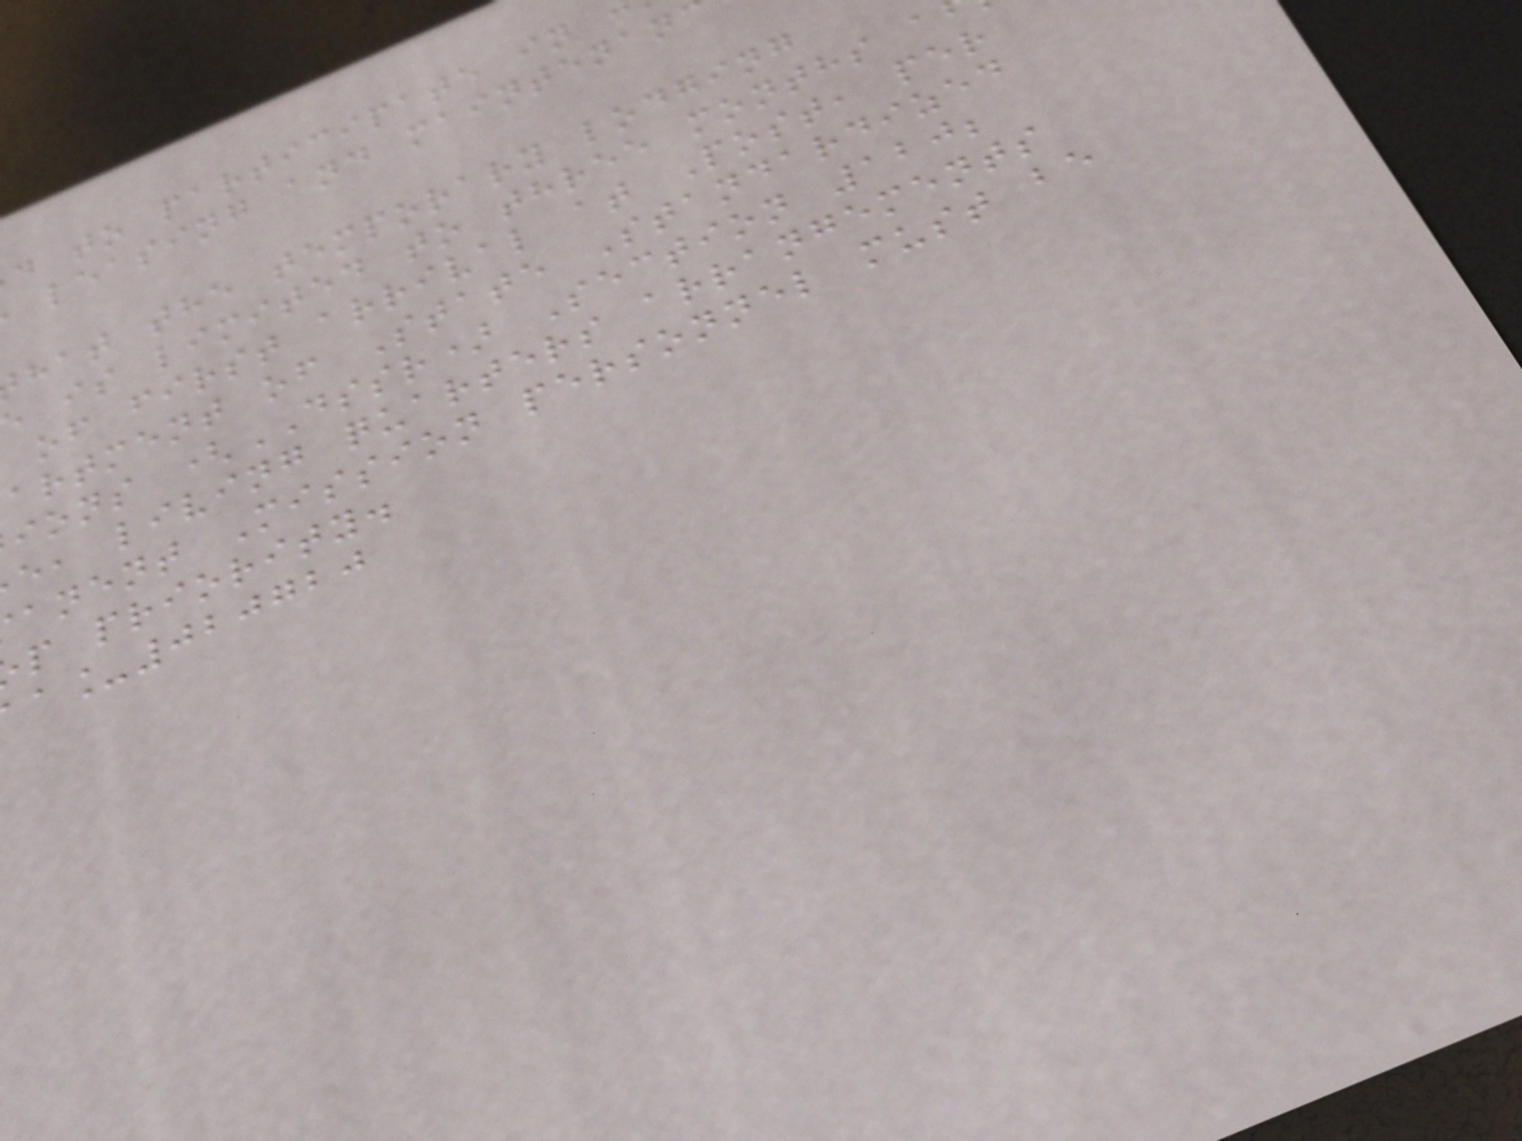d to participate in
leasing and maintenan
hat the temporary lodging
is limited to three months a
of first arrival at Post, per
artment of State Standardized
ions (DSSR) Section 120;
e, living quarters arrangements
anent Mission personnel must be
p priority.
a_020720
